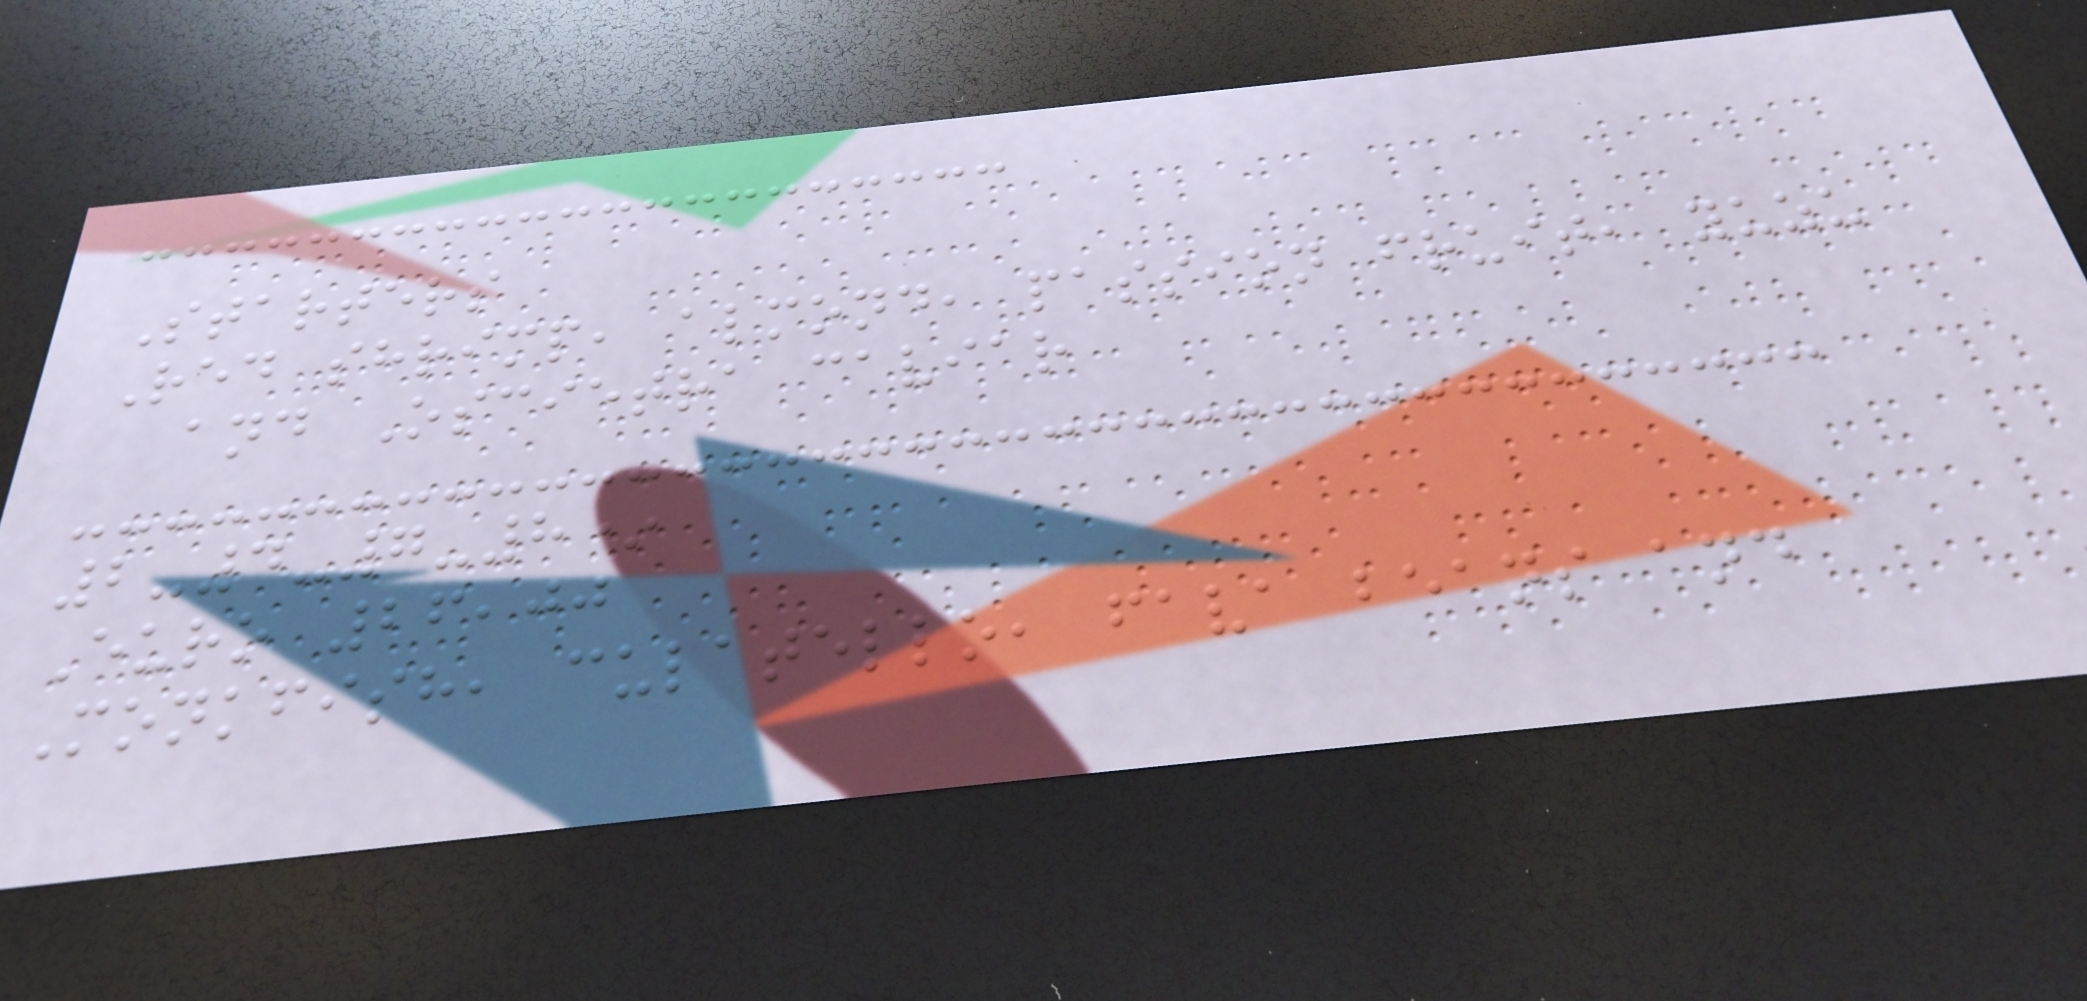Starters
Red shrimp, almond, passion fruit, yuzu
and Oscietra caviar
2-4-7-8*
Euro 26,00
Monkfish, culatello, fava beans and
